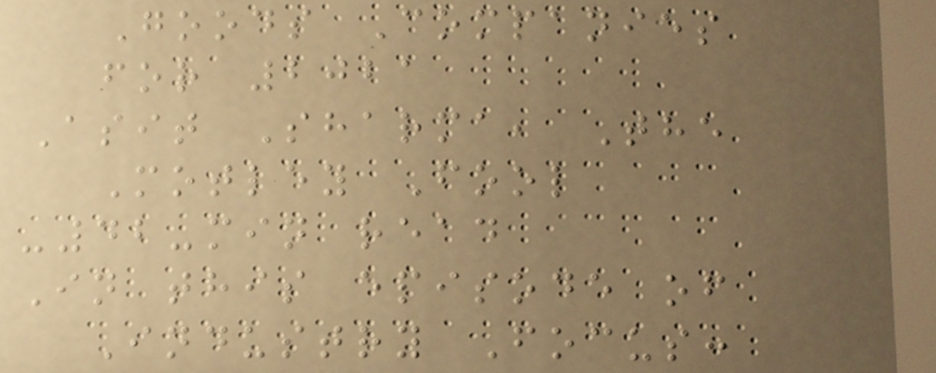Goods Companies
for 2021
Asit Sharma, The
Motley Fool
-42-min read
In this episode of
Industry Focus:
